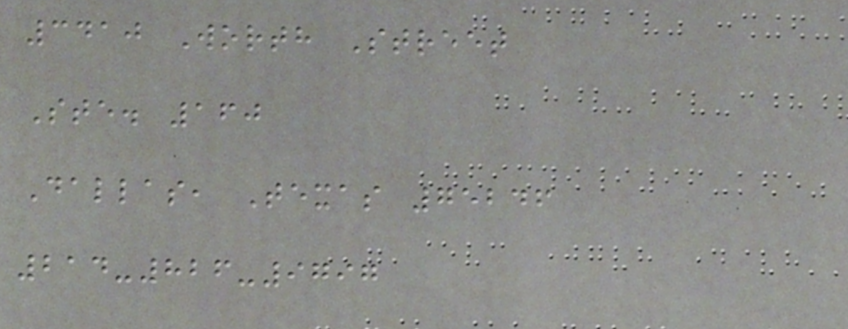3410 Worth Street
Ste. 160
Dallas, Texas 75246
214-826-9797
